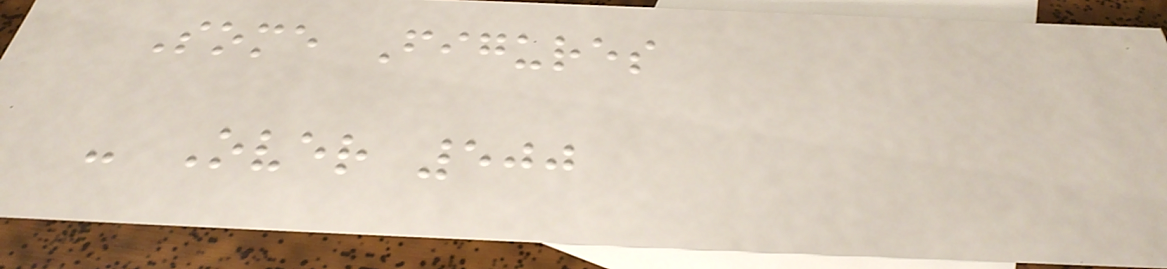Some Figures
- Over 500
